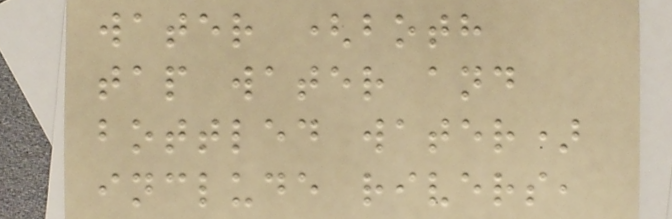water (both
tap water and
bottled water)
include rivers,
